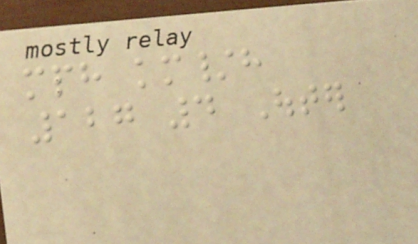mph km/h
127 4 Outer
